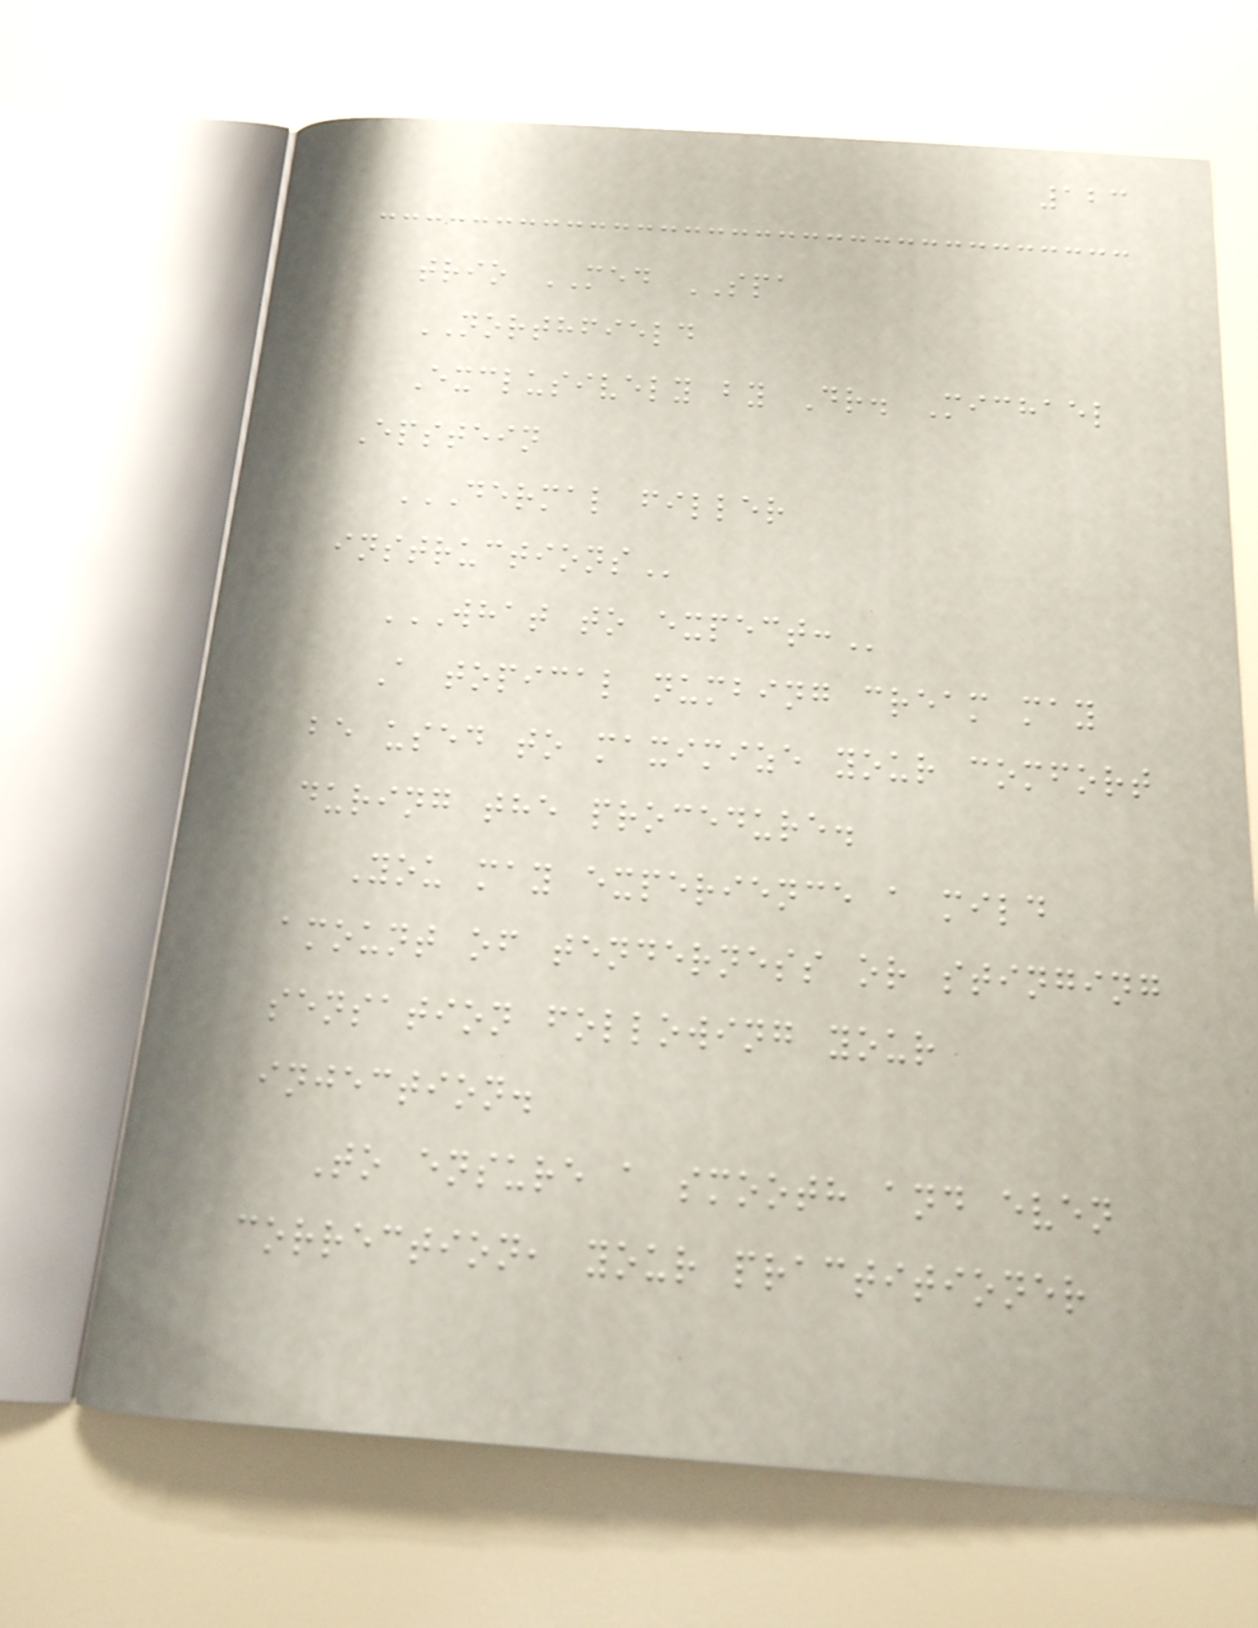123
trio MED SPA
NORTHFIELD
Exclusively by Dr. Michael
Epstein
DERMAL FILLER
INSTRUCTIONS
WHAT TO EXPECT:
A topical numbing cream may
be used to maximize your comfort
during the procedure.
You may experience a mild
amount of tenderness or stinging
sensation following your
injection.
To ensure a smooth and even
correction, your practitioner
